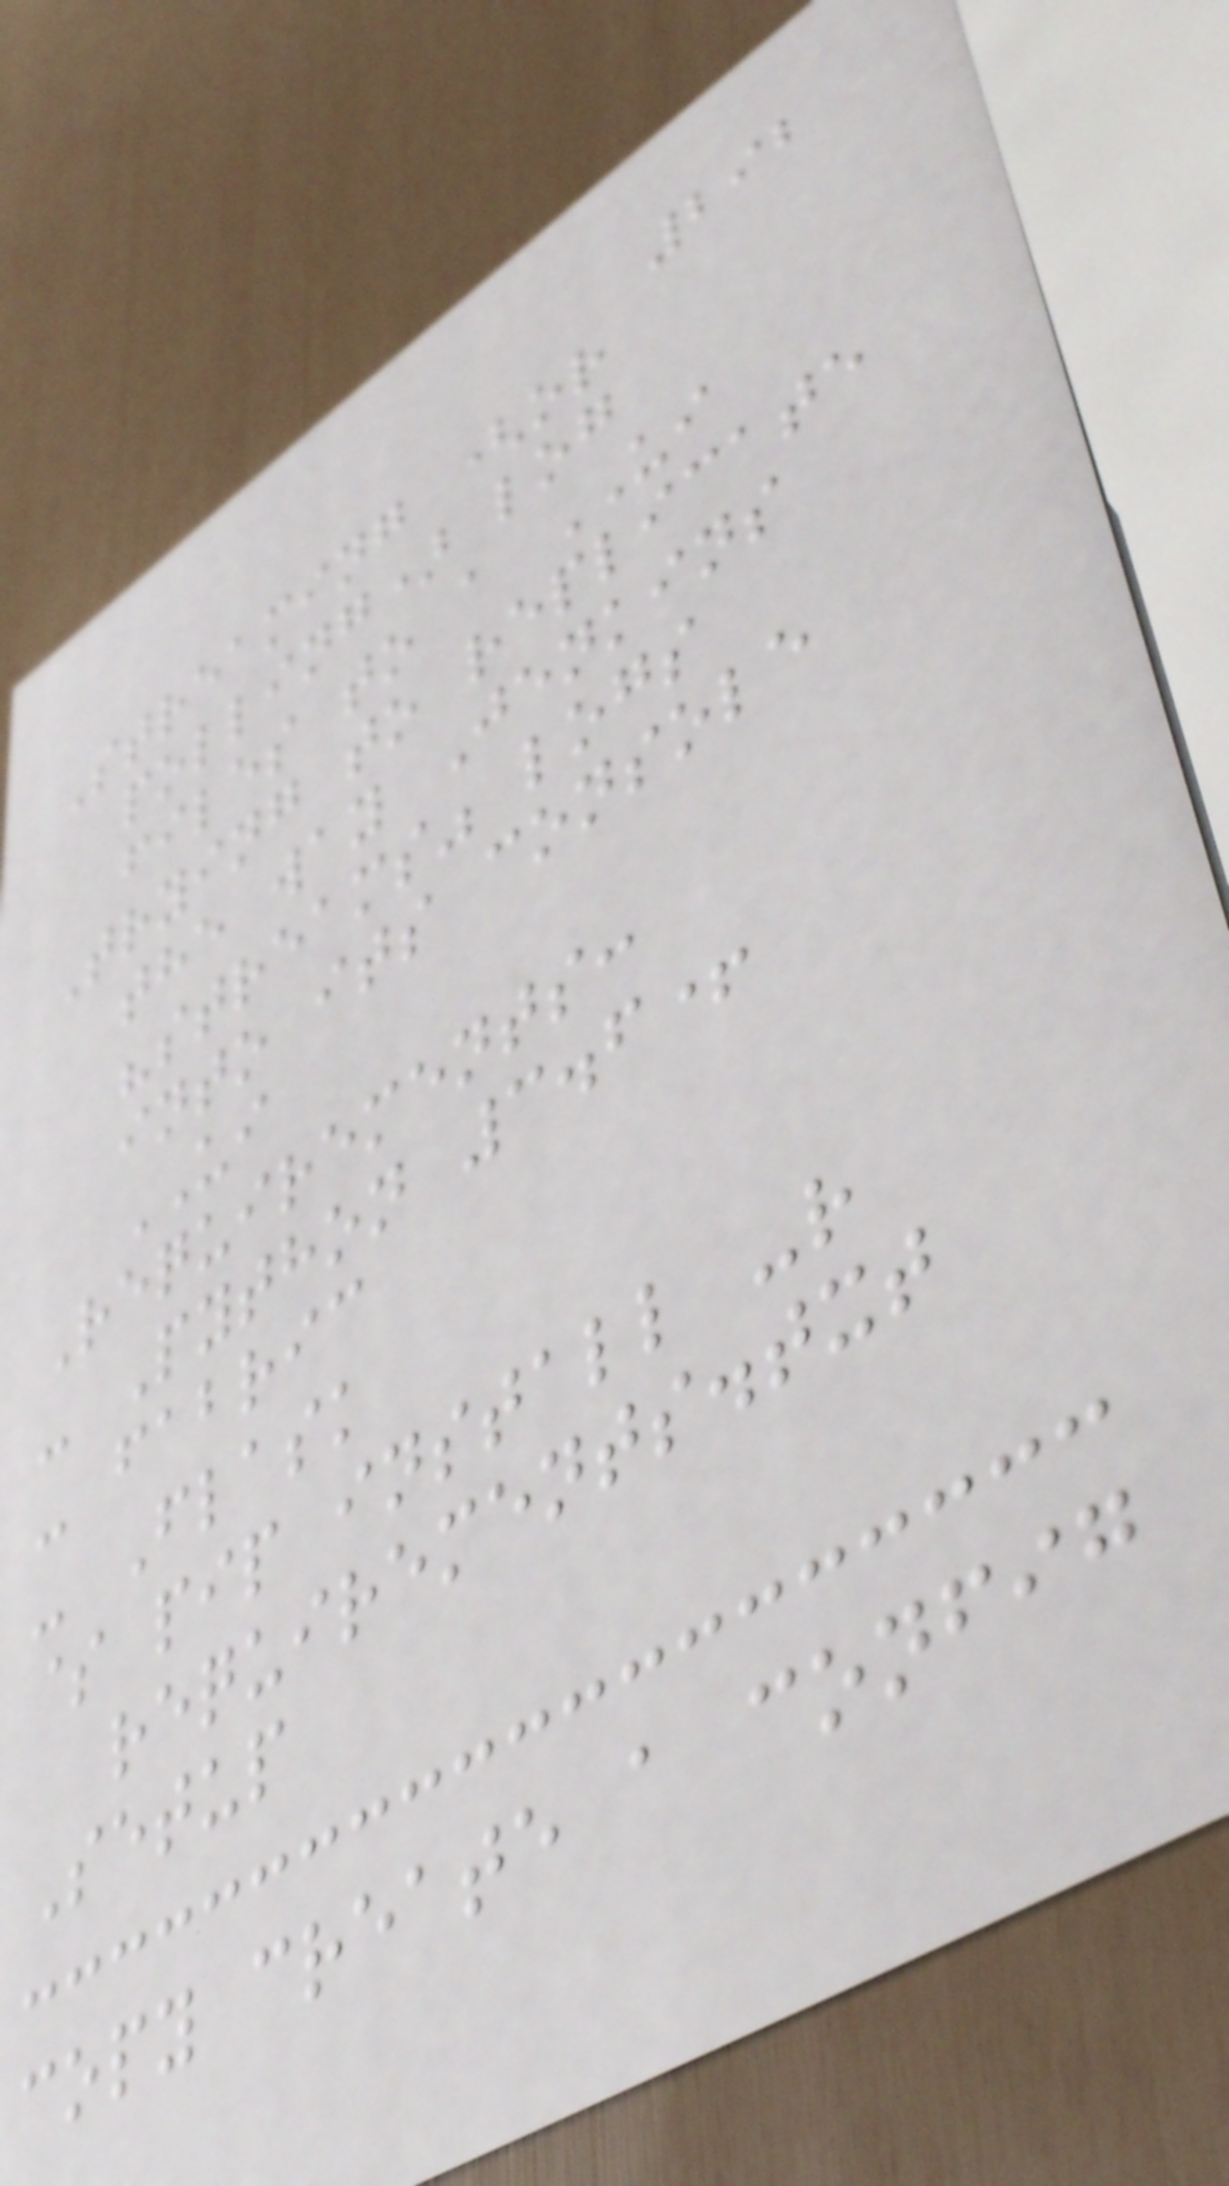292
Streaming (or
polling) log
files to a UI
Trying to replicate
the way Jenkins
"streams" logs
into its console
UI
Requirements:
- Python 3.6+
- fabric
- Flask
$ pip install -r
requirements.txt
Setup
copy create a config
